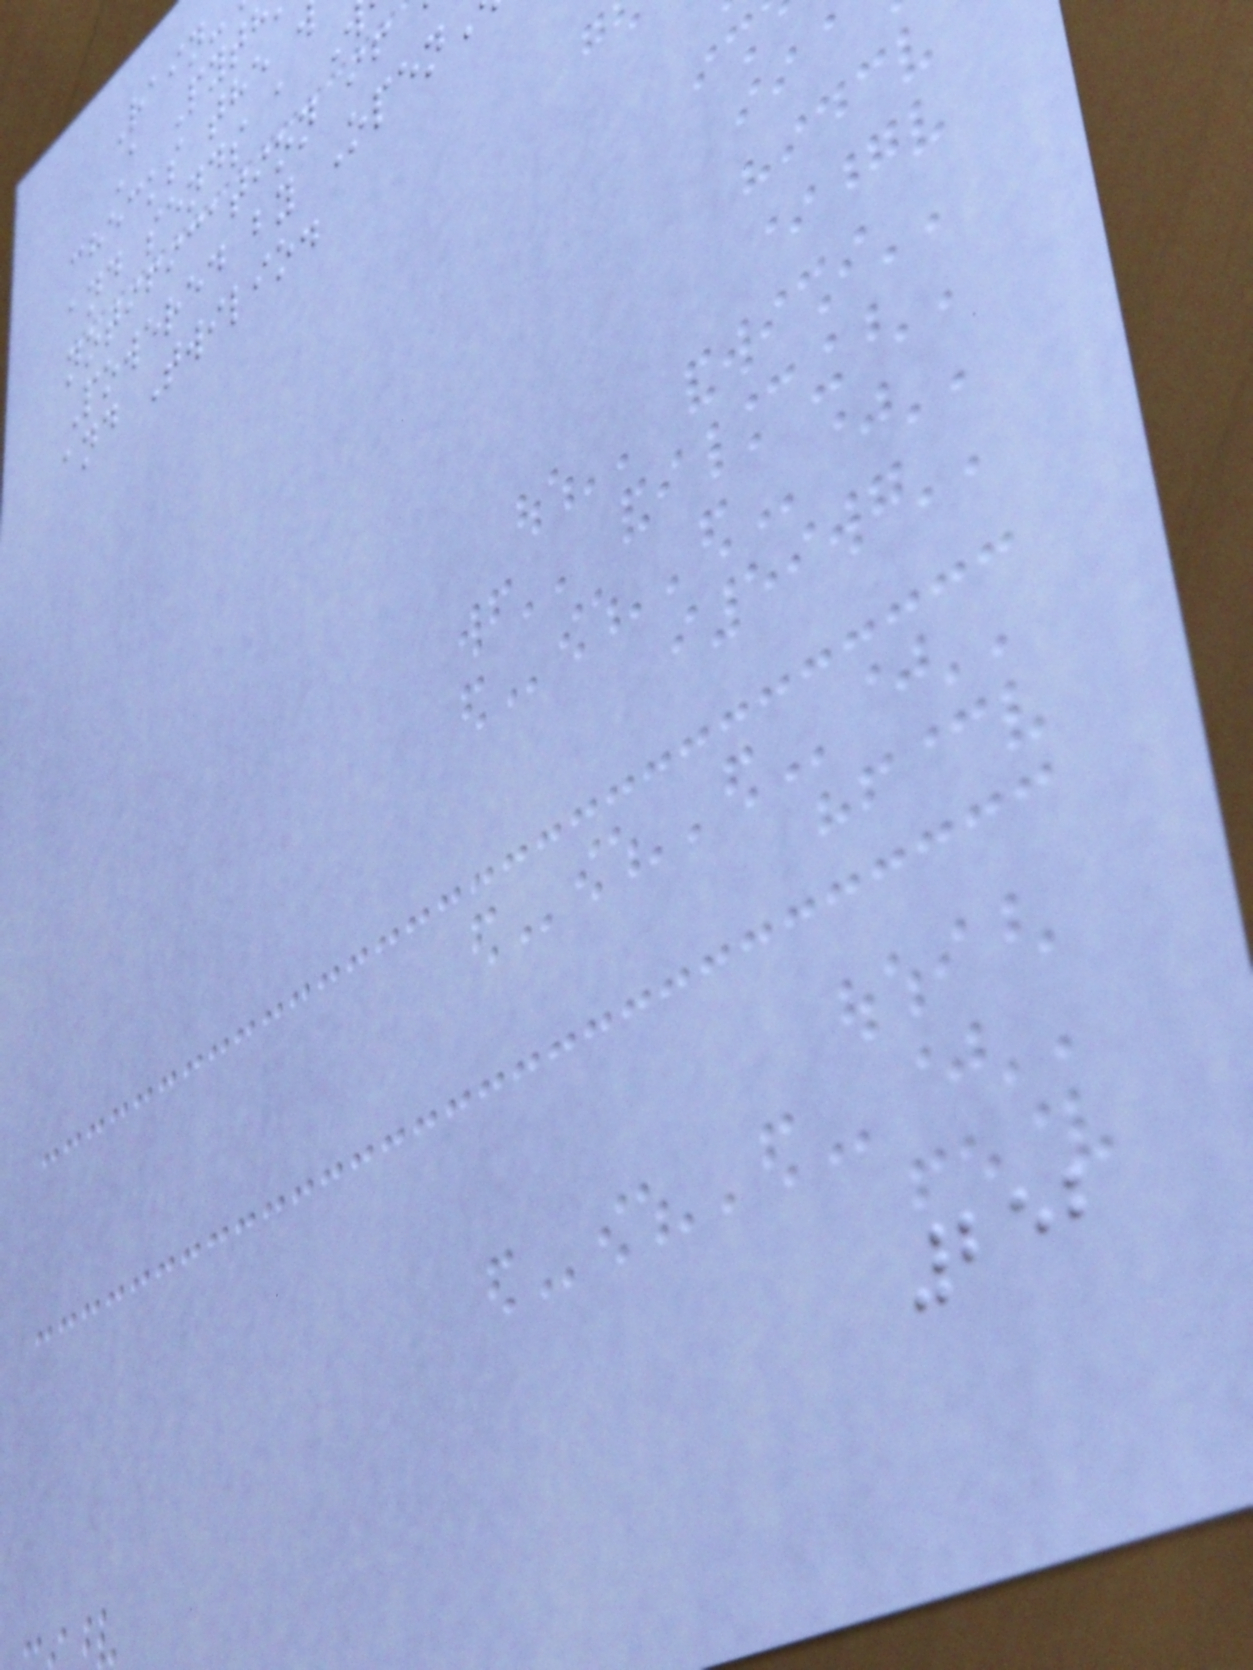A Pyt
checks the
and sends a
notification if
Powered by Open
and Twilio.
252
